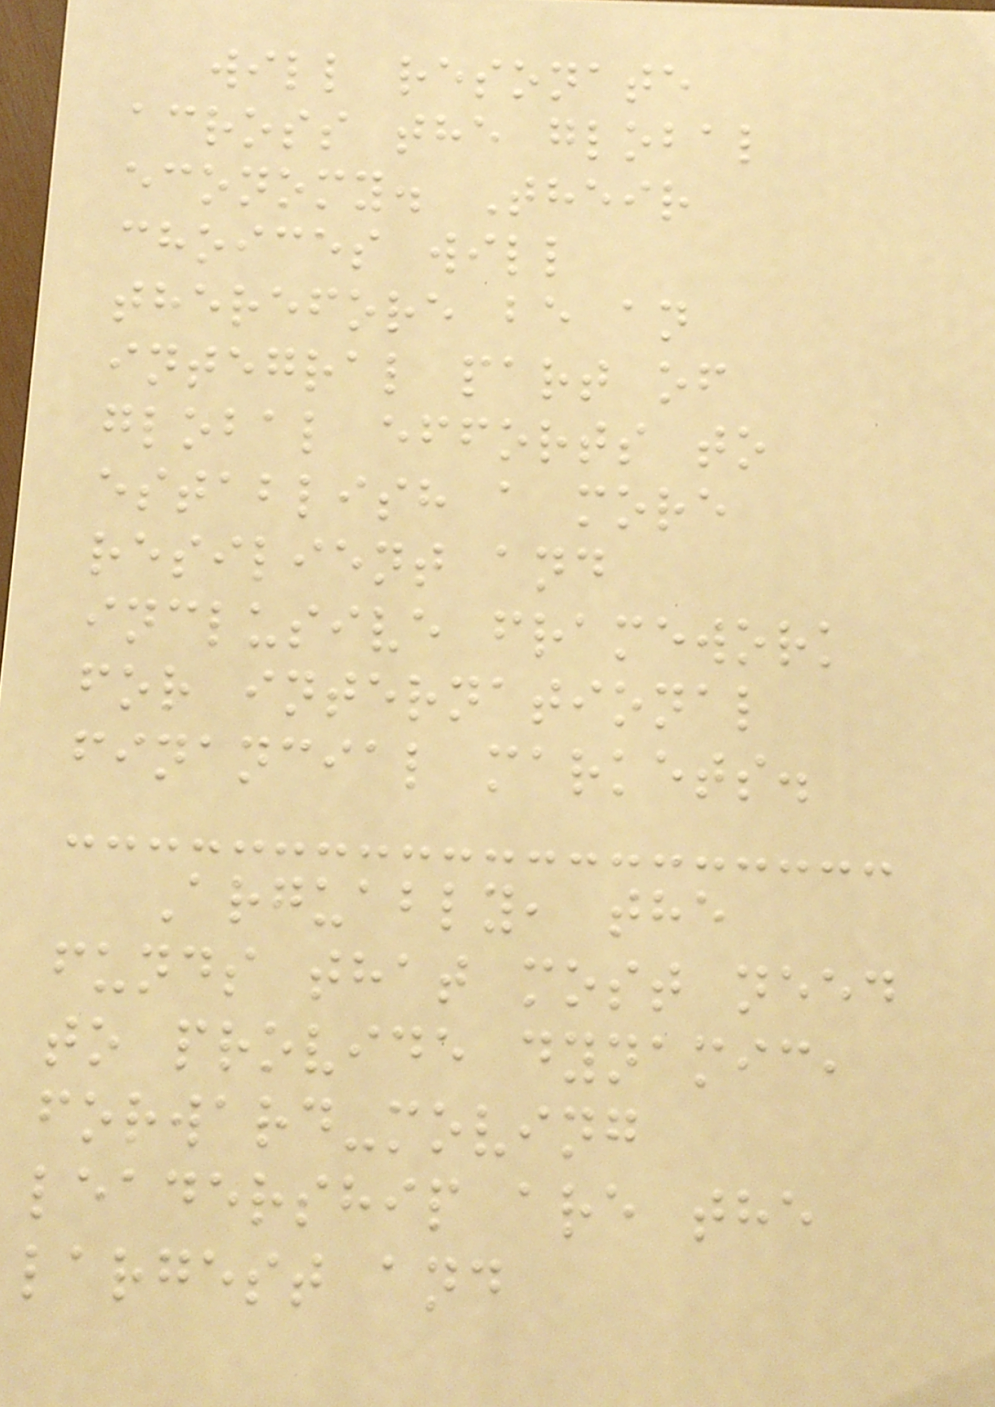will resonate
across the global
economy. Their
choices will
therefore be an
integral part of
global efforts to
establish a more
resilient and
inclusive framework
for international
financial markets.
Arguably, the
funds that most need
to provide dynamic,
forward-moving
leadership are the
largest and
